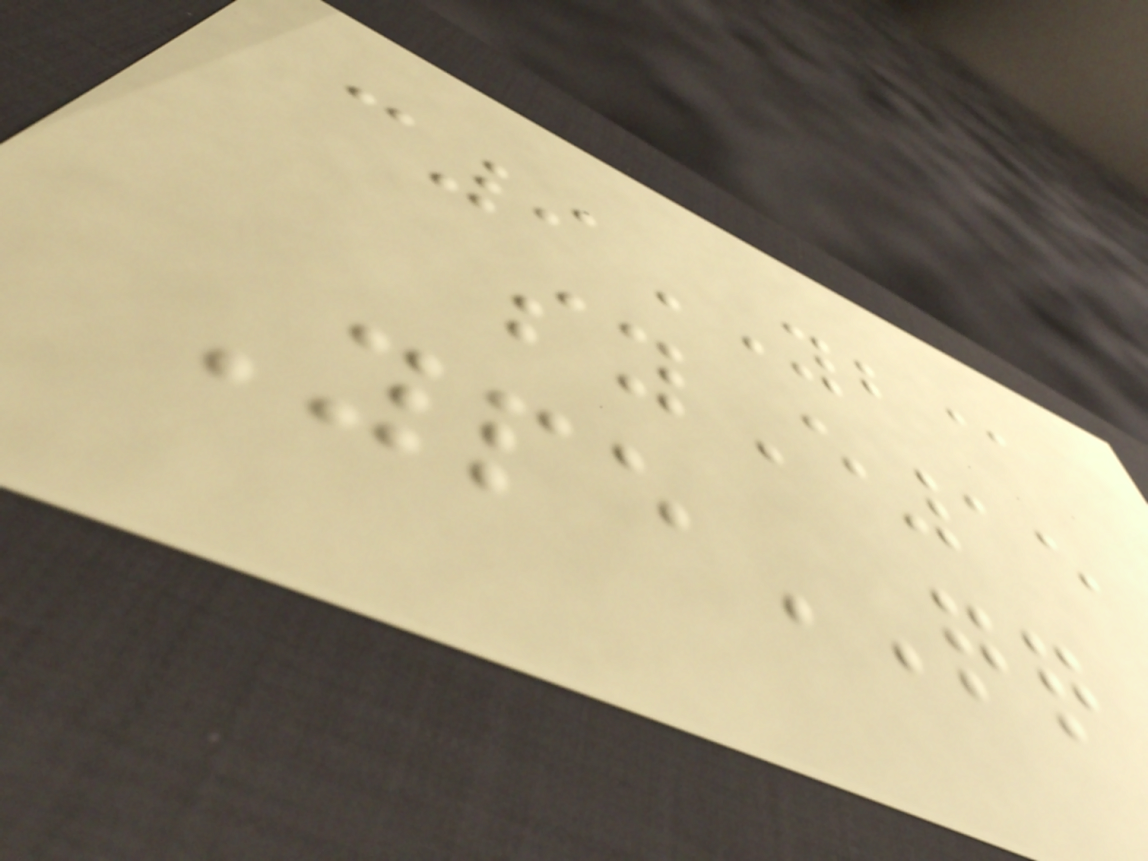c9YB@
syE15
YpeQQ
